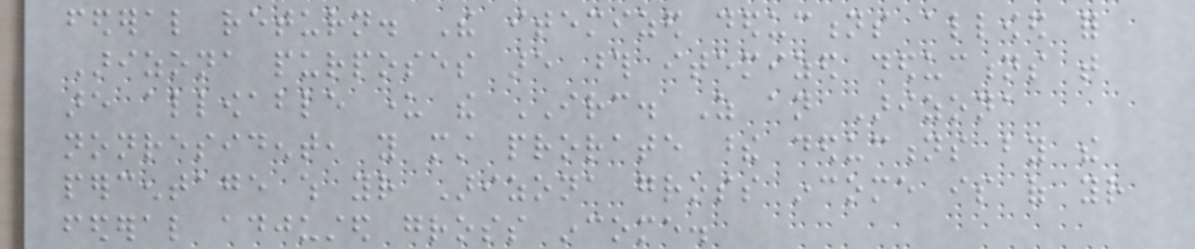federal return. The itemized deductions allowed for
Arizona purposes are those itemized deductions that
are allowable under the IRC. As an Arizona
nonresident, you must prorate these deductions by the
percentage which your Arizona gross income is of your
federal adjusted gross income.
